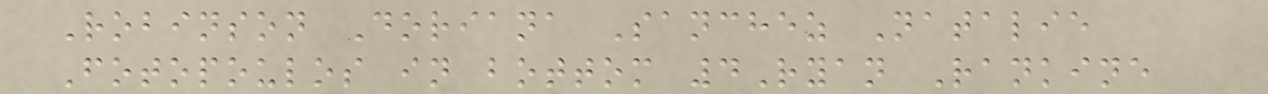Robinson Doriana Sanchez Natalie
Fotopoulos in bottom 4Ryan Rankine
